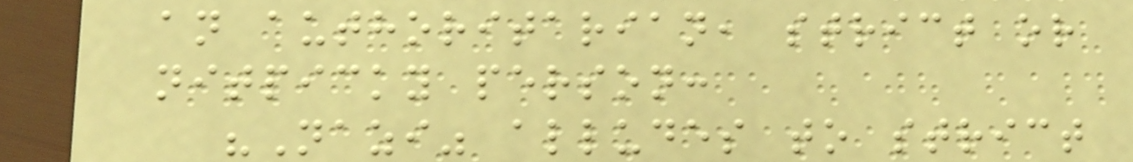an authoritarian, strict or
nitpicky person:
"Nazi" alludes to strict
